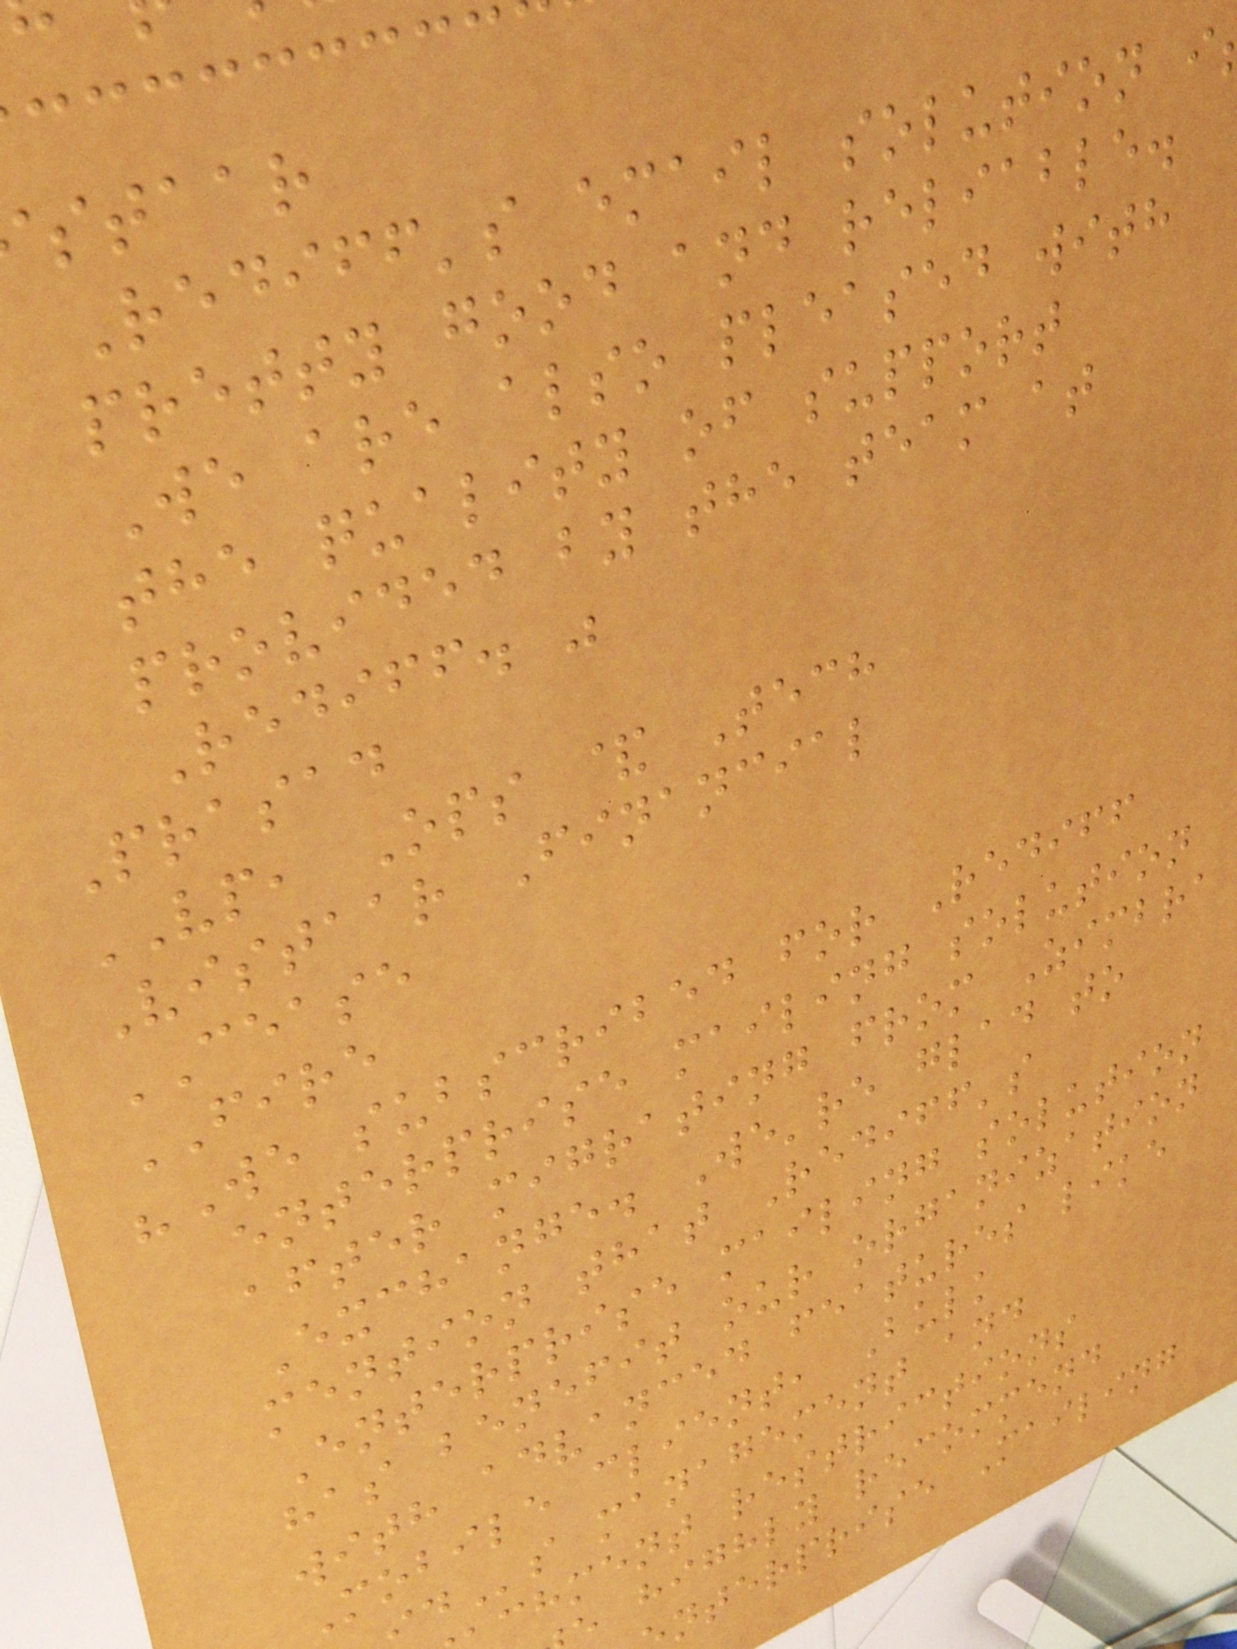staar
Rediff's email solution i
pretty good and reliable.
We are also pleased with
the quality of support
provided by the team at
Rediff. "
Prasad
VP, Ops & Tech
Vistaar Financial
CEASE
FIRE
"We subscribed for Rediff
enterprise mailing solution
after migrating from Zimbra
Exchange. We're glad to
mention that Rediff's
Enterprise mailing solution
has benefit our organization
with advanced features like
Mobile client, Bulk
s management and
chment restrictions
highly recommend
nterprise Mailing
